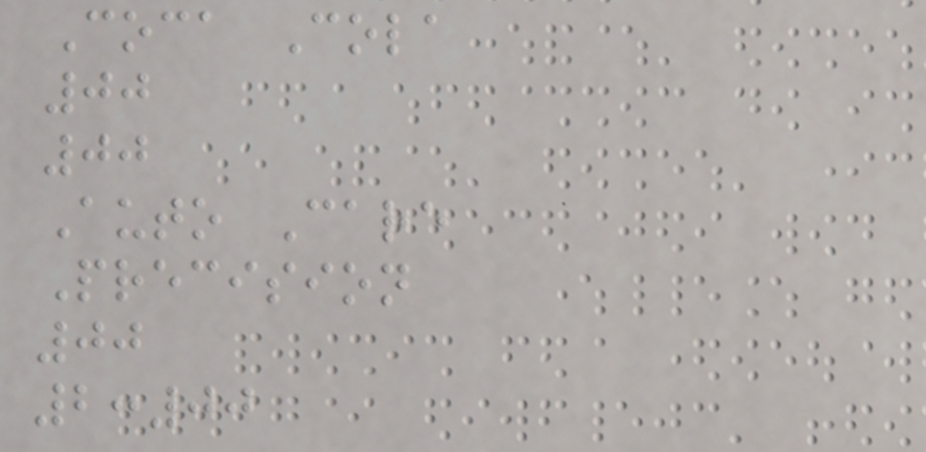Coca Cola
00
00
Auto Care
Precision
00
2:00
